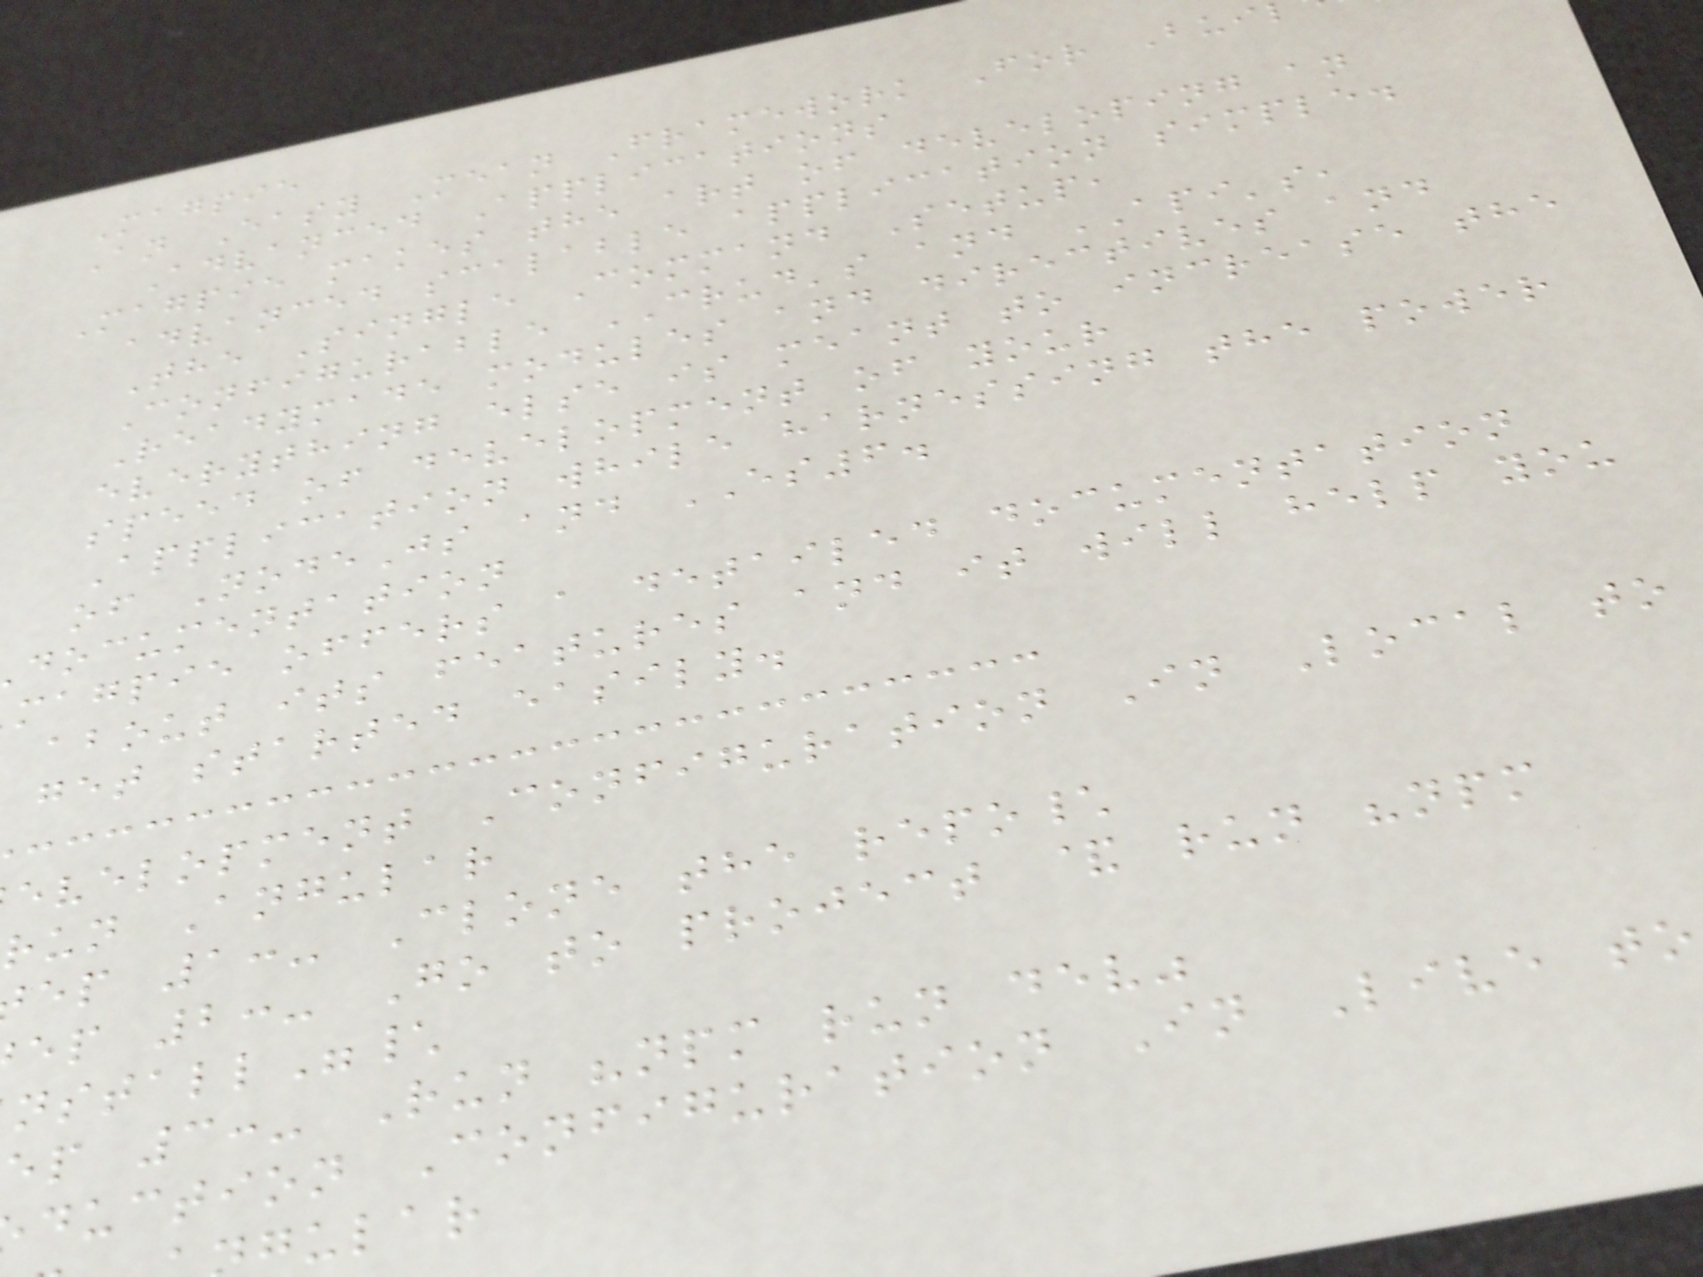Magpie
An Easy Mean Framework For Bui
Advanced Applications
Magpie makes the art of developing an
advanced scalable application simple.
The Single Command Setup,
Configurable CRUD's and API's,
Readymade modules and directives and
everything else is meant to increase the
speed of development of your
Application while harnessing the power
of NodeJs and ES6.
documentation
magpie offers a detailed documentation
about its features and it will help you
get started easily.
evelopment Configuration In Local to
run Angular
ep 1:- Clone the repo\
ep 2:- Go to project & run "npm
nstall"\
ep 3:- Run "npm run dev"
duction Configuration In Live to
gular
